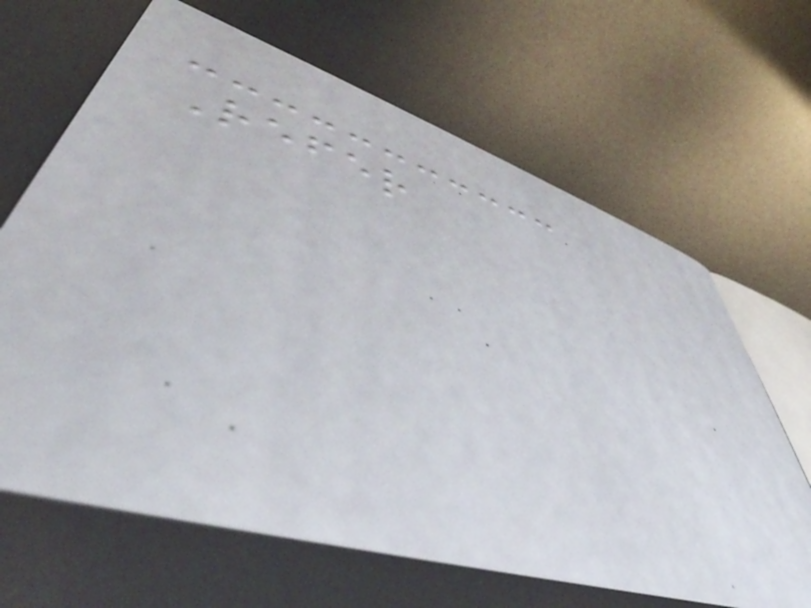Refer
